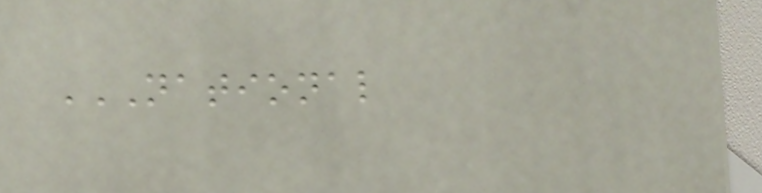NATIONAL
